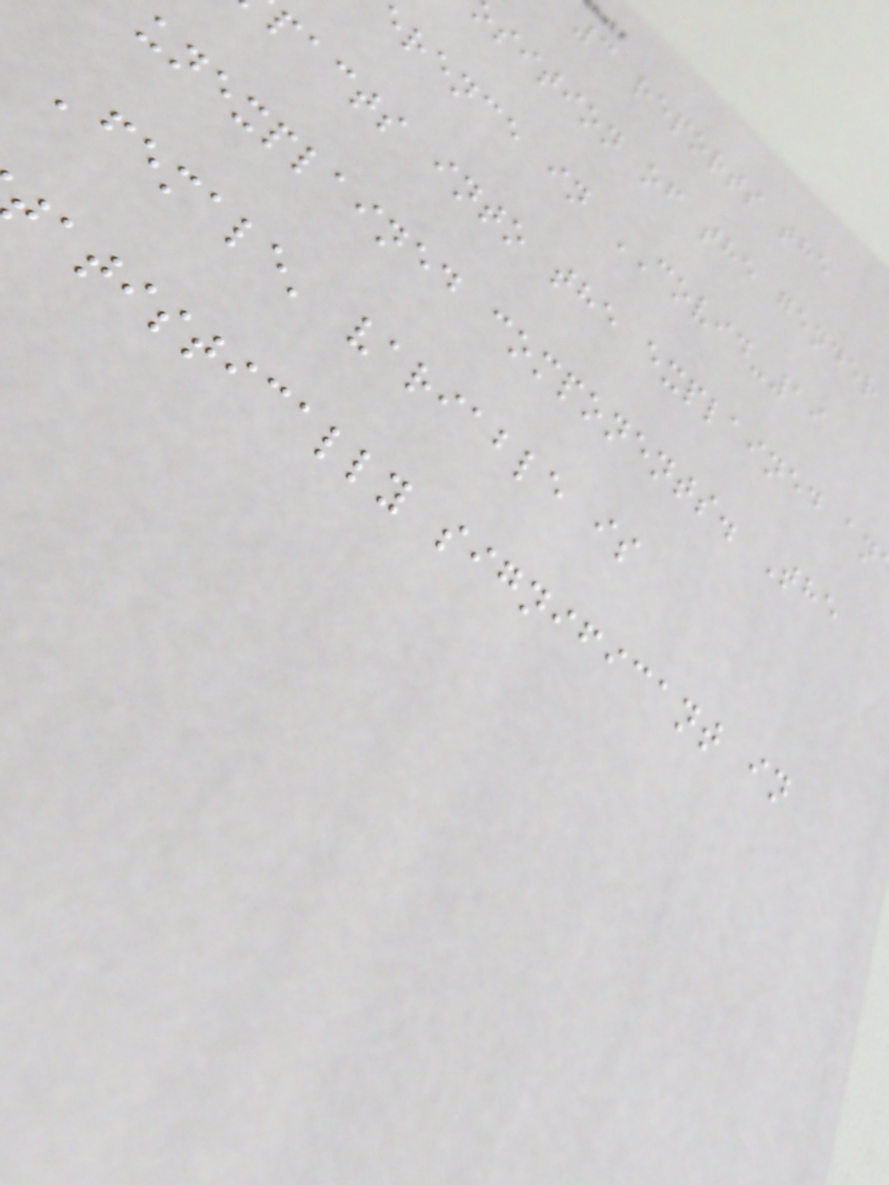3 reports the
sition of the gender
erence in COVID-19
pacts into the explained an
unexplained components. The
'female' variable is
atistically significant in
